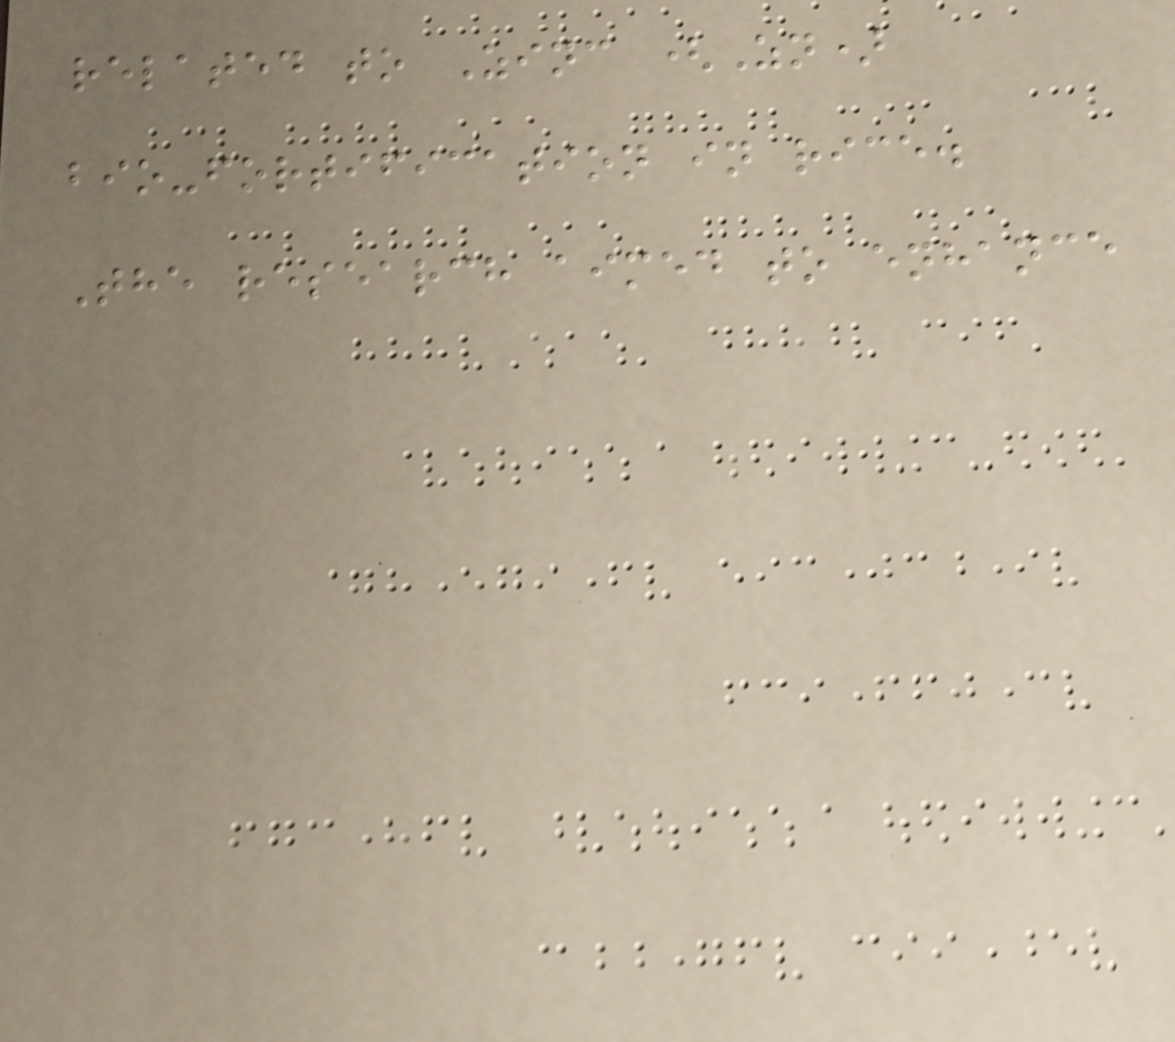related to Zinc (Zn)
bio-fortification in rice.
The research aimed to enhance
